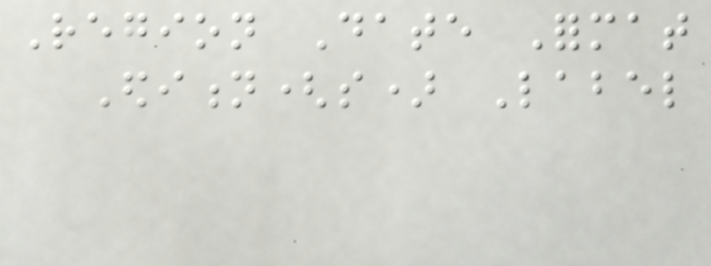Region Date Format
Edition(s) Label
